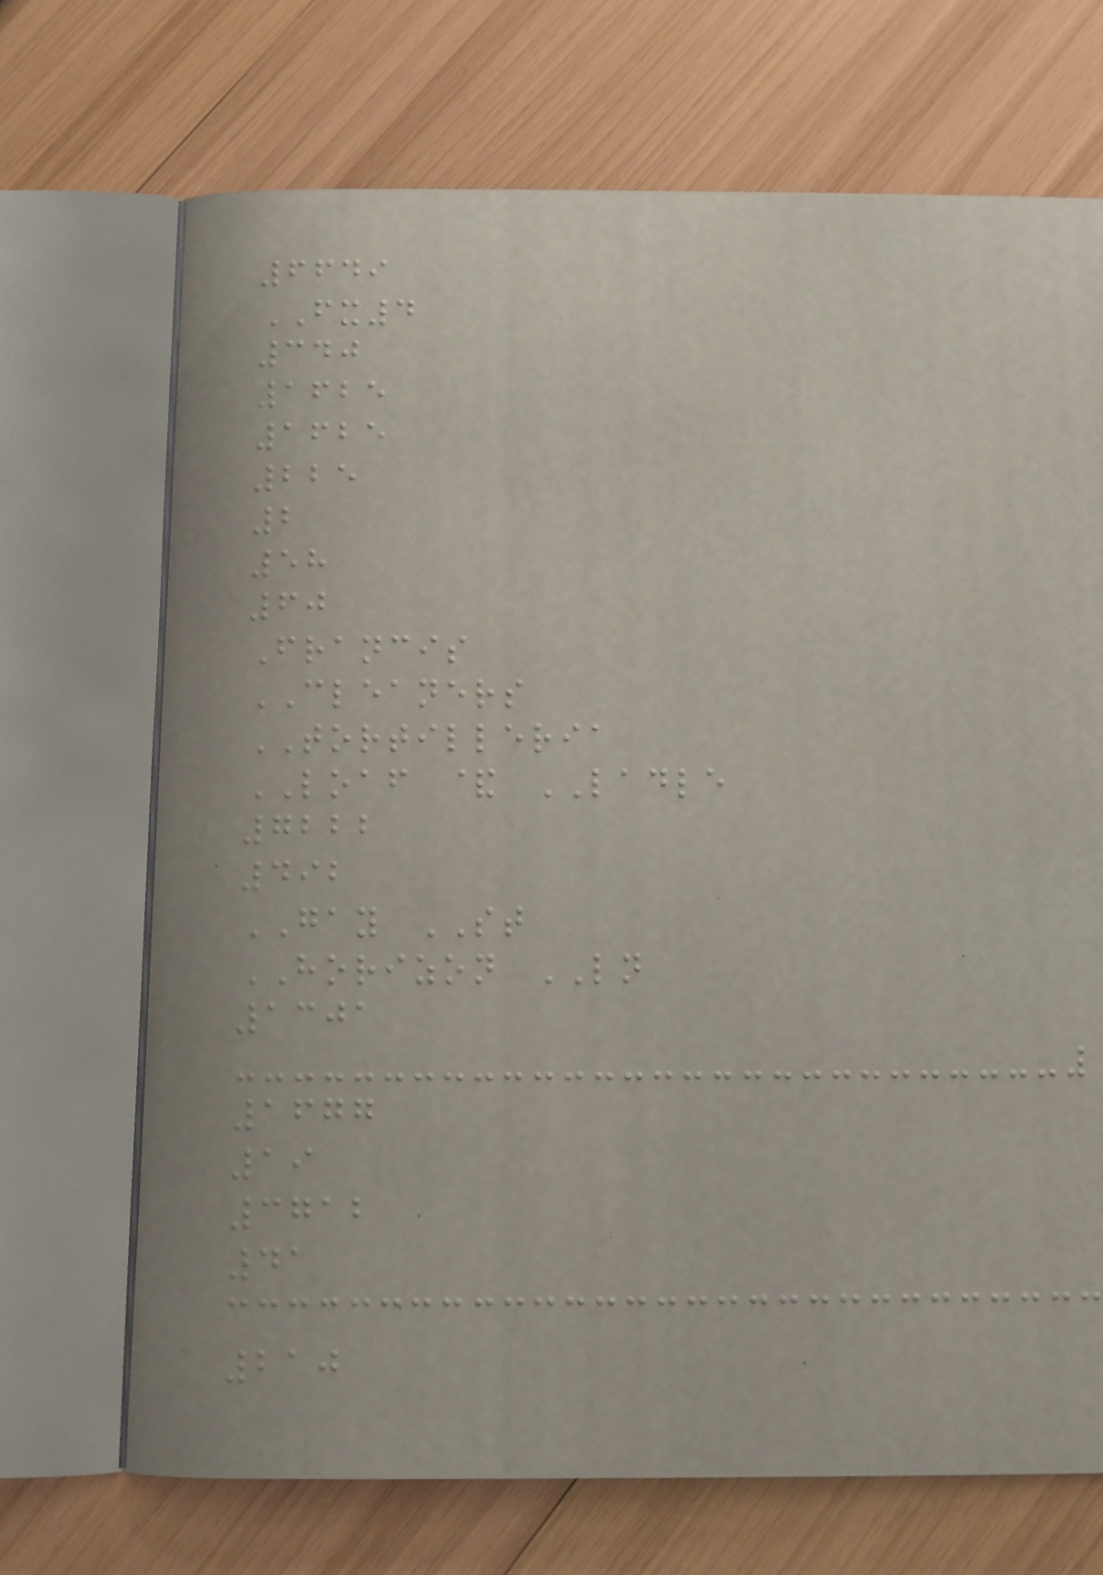6649
FX4
340
1625
1625
225
2
58
60
Francis
CLEANERS
TORTILLERIA
LOAF & LADLE
7222
492
GAY ST
HORIZON LN
1301
1677
19
3712
41
210
